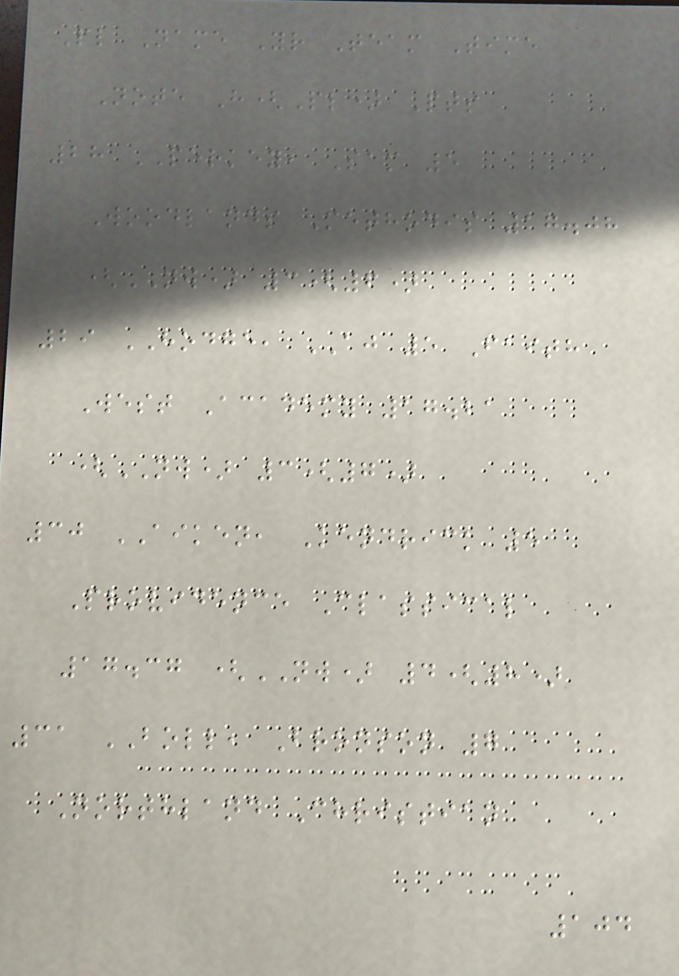Pl Name Yr Team Time
Note H(Pl) Pts
28 PERKEY, Sam 5
Woodlands Methodis 17.08
(NW) 3(6)
29 HODGE, AJ 5 Faith
West Academy 17.21
(NW) 3(7)
30 AIKEN, Kendrick 5
Providence Classical
17.37 (NW) 4(8)
31 BOLL, Bronson 7
Northland Christian
104
